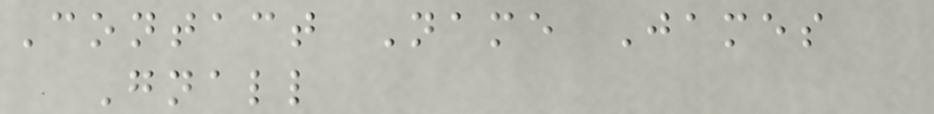Contact Name James
Gnall
